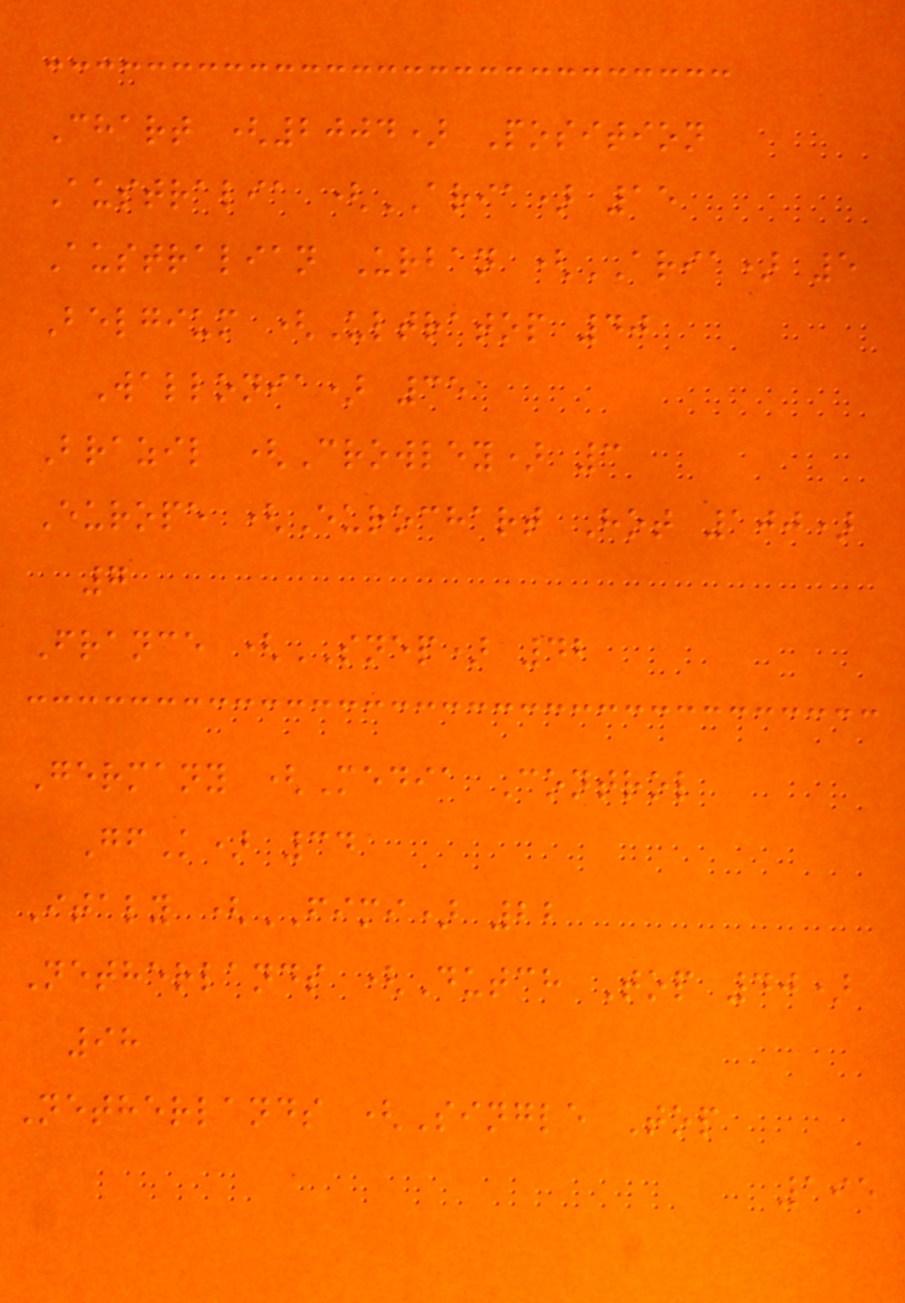Chart (2004) Position
Australia (ARIA) 15
Australian Urban (ARIA) 5
Belgium (Ultratop 40
Wallonia) 35
Brazil (Crowley) 3
Europe (Eurochart Hot 100)
7
France (SNEP) 42
Germany (Media Control
GfK) 34
Italy (FIMI) 22
Netherlands (Dutch Top 40)
98
Netherlands (Single Top
195
